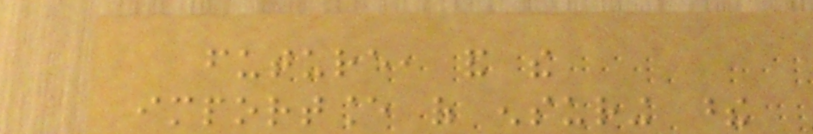future, and the
importance of ensuring these
